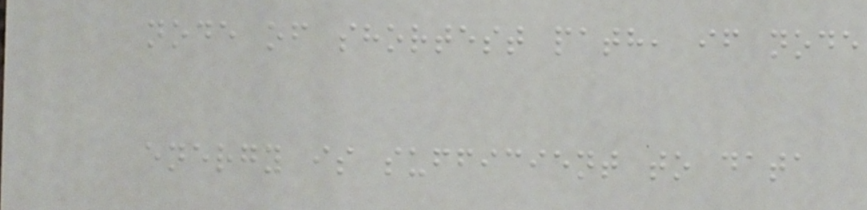node of shortest path, if node
energy is sufficient to data
